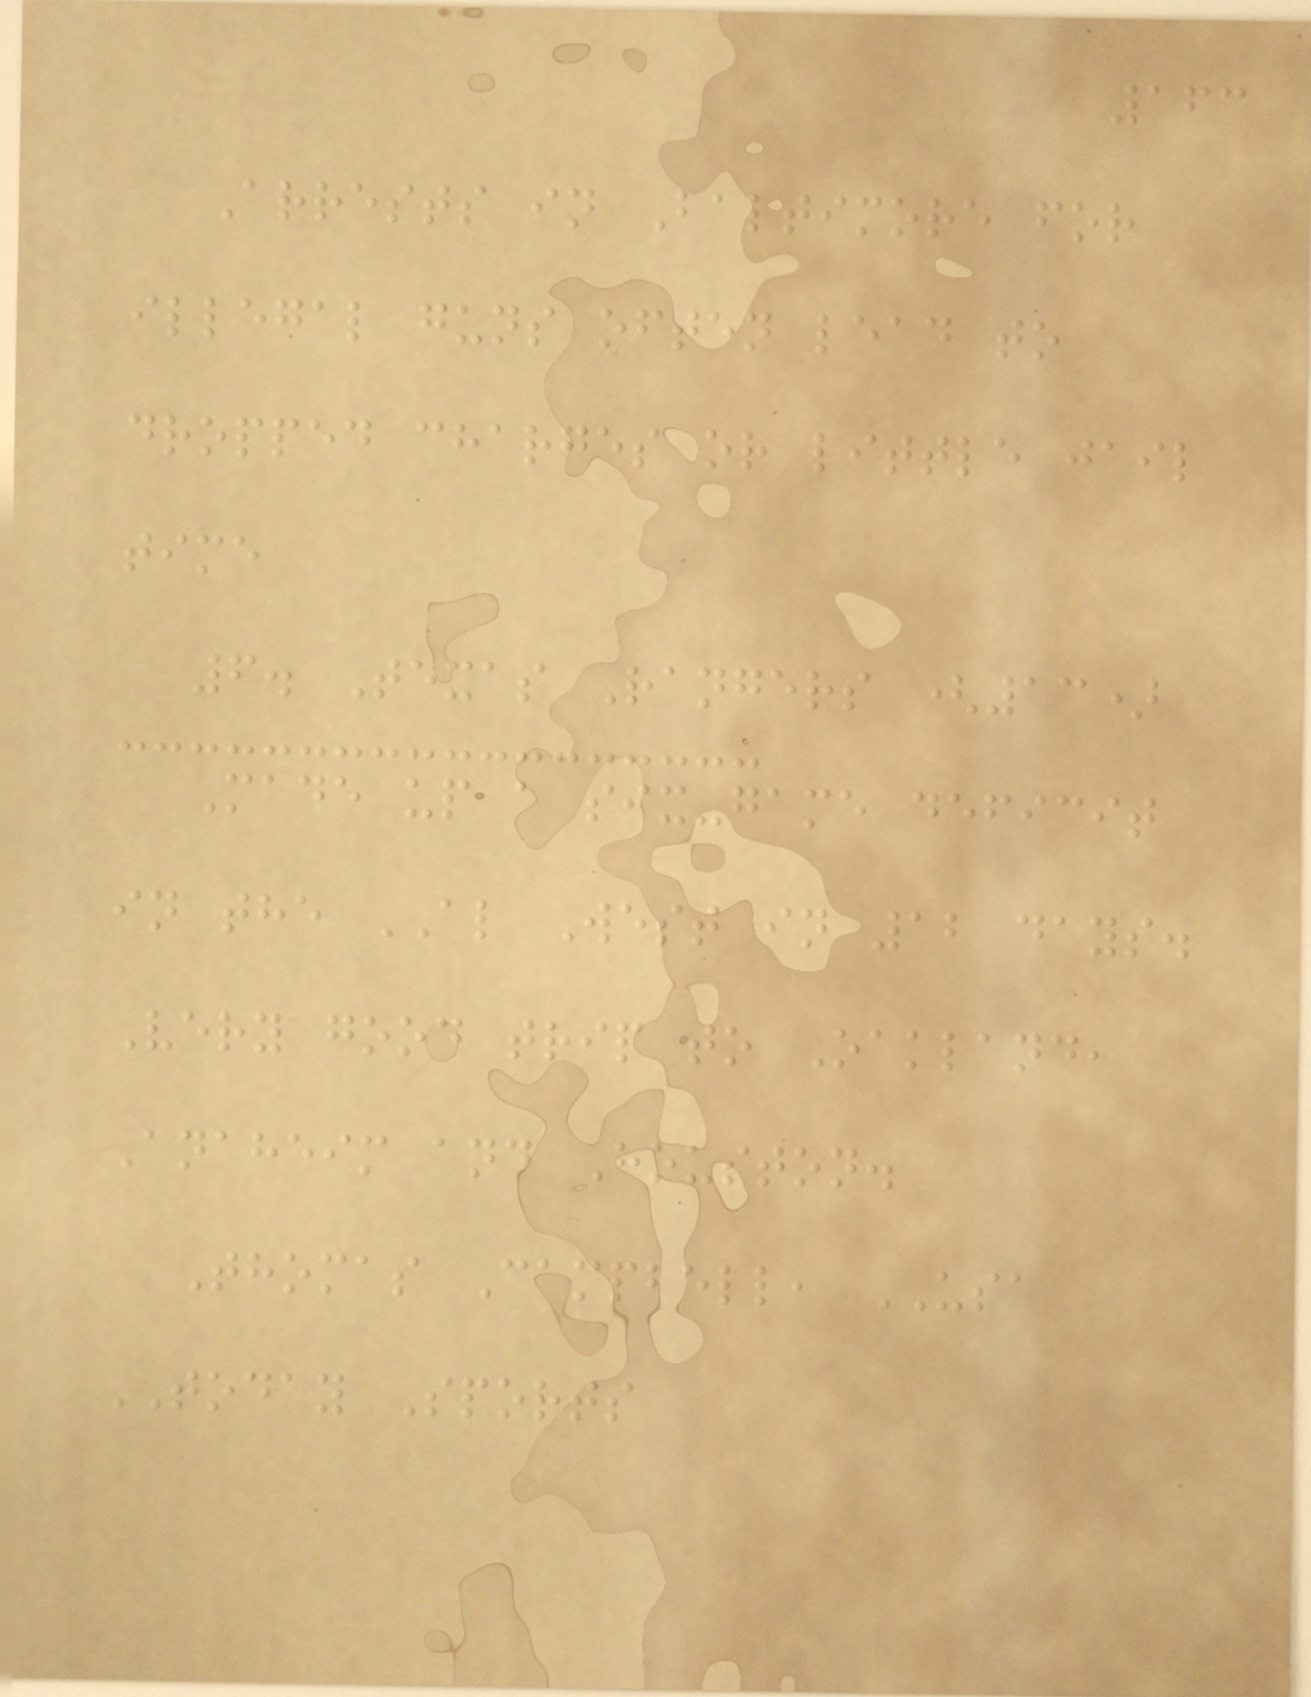163
Arrests in Baltimore for
illegal guns often lead to
dropped charges or little jail
time
6. Texas Rangers (13)
Made up a six-game deficit
in the AL West in 12 days.
Very good trip to Oakland,
Anaheim and Houston.
Thomas Campbell, USA
TODAY Sports
